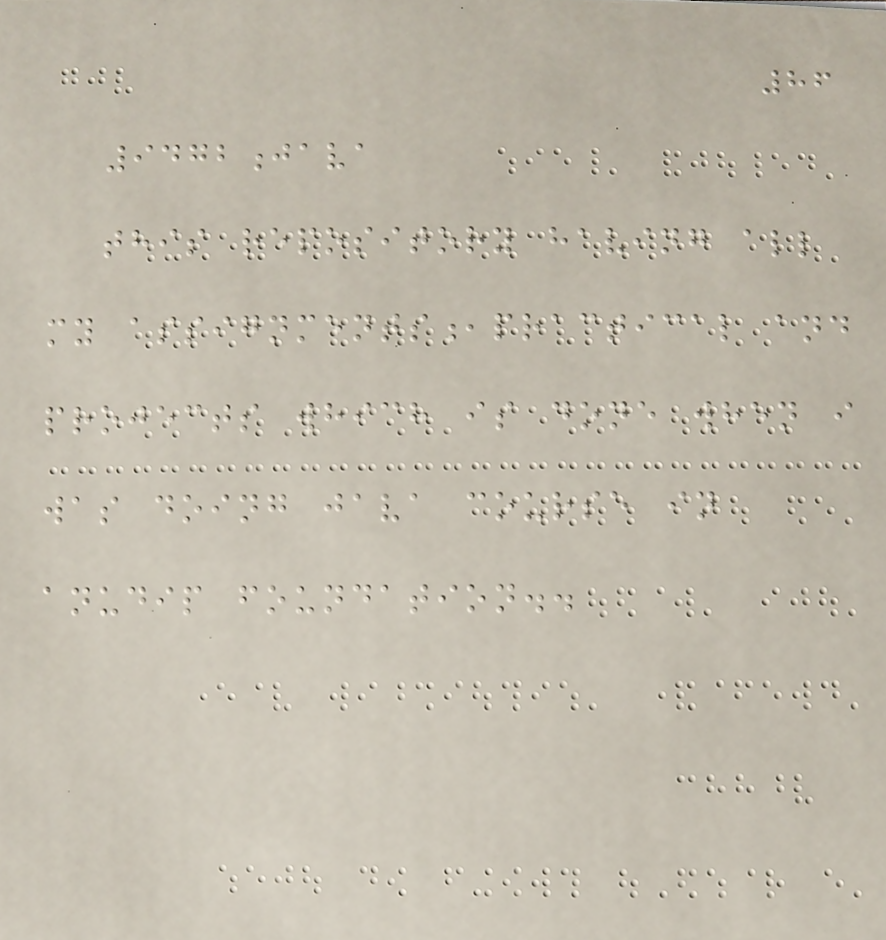86
9472java
this repository having all
my assignments,practical and
projects which is done when i
was doing java course in
anudip foundation..
